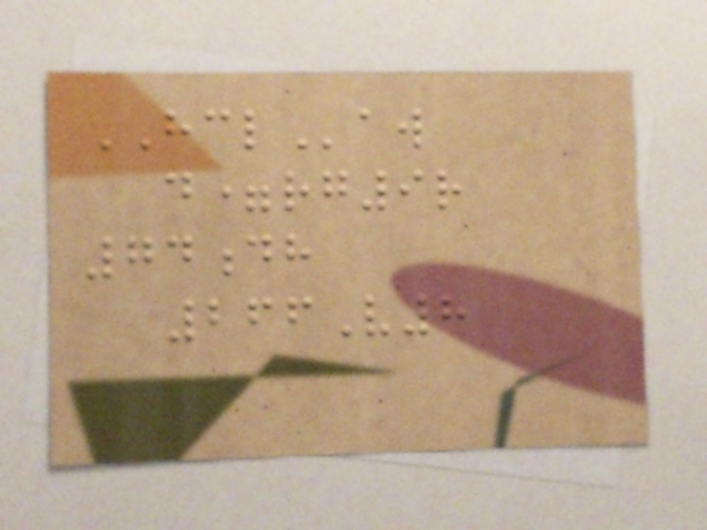HCLaw
d=rg9r
74dh
266V8
